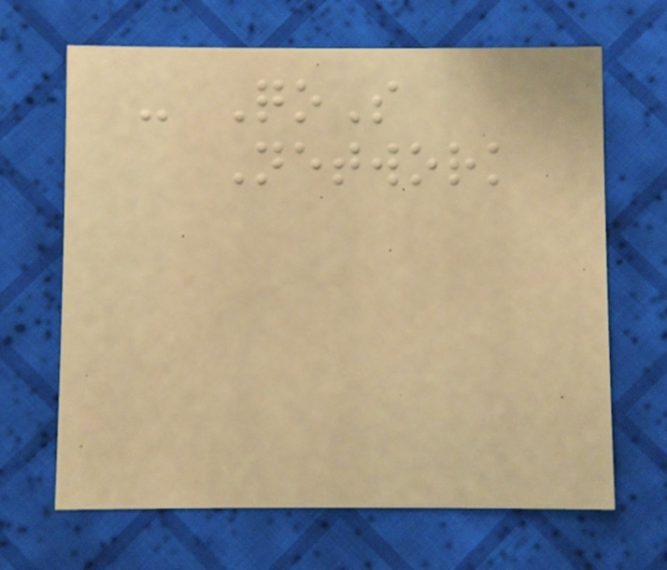- QoS
Network
